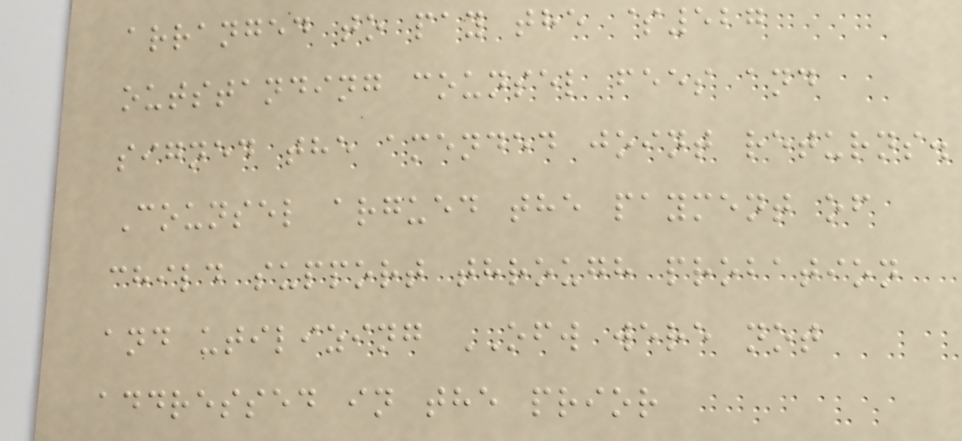arranged to pay the $527
outstanding counsel fees and
signed the amended joint returns.
Counsel argued the payment of
child support through probation
and utilizing OFW were not
addressed in the prior
